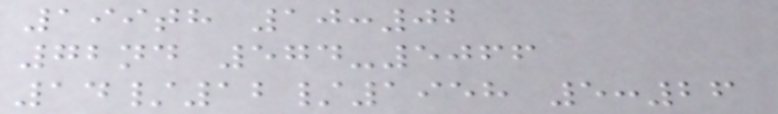199th 10:02
72nd 574-5066
14/12/1958 5:26
